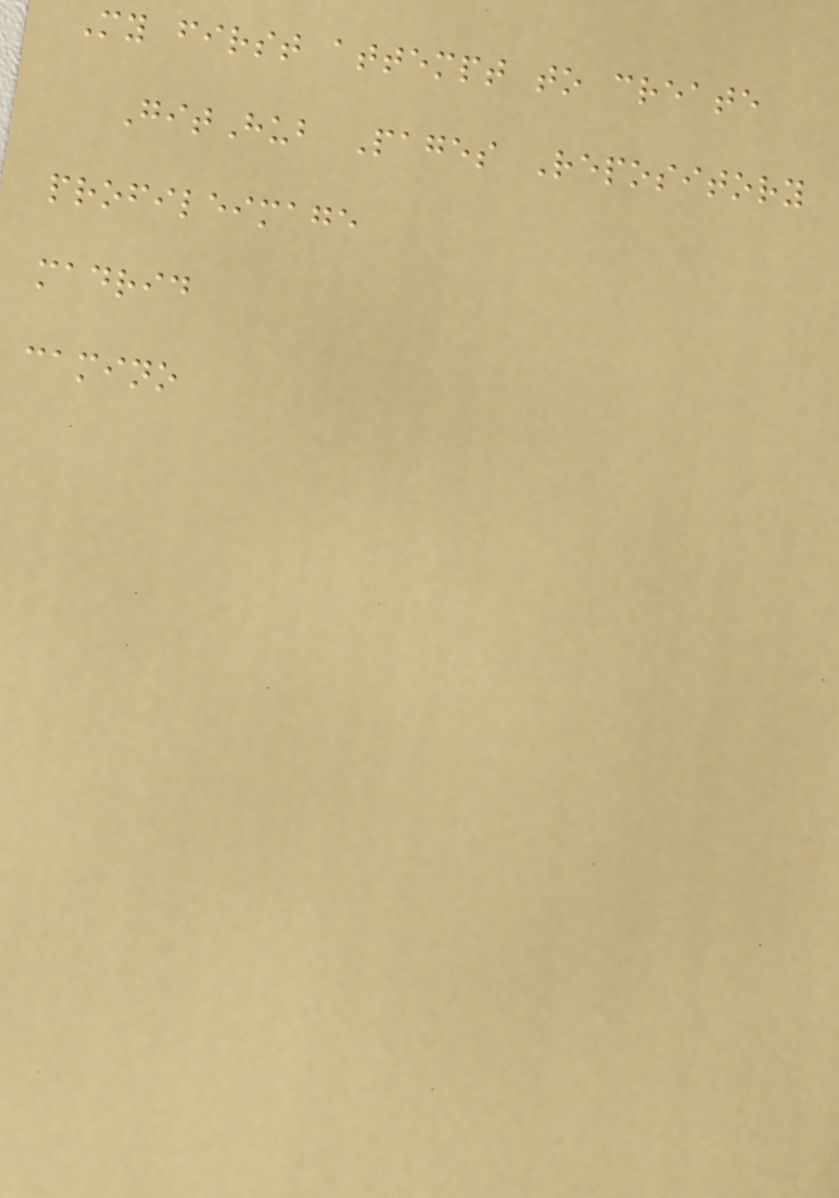My first attempt to create
GitHub Pages Repository
profileimage
madrid
camino
